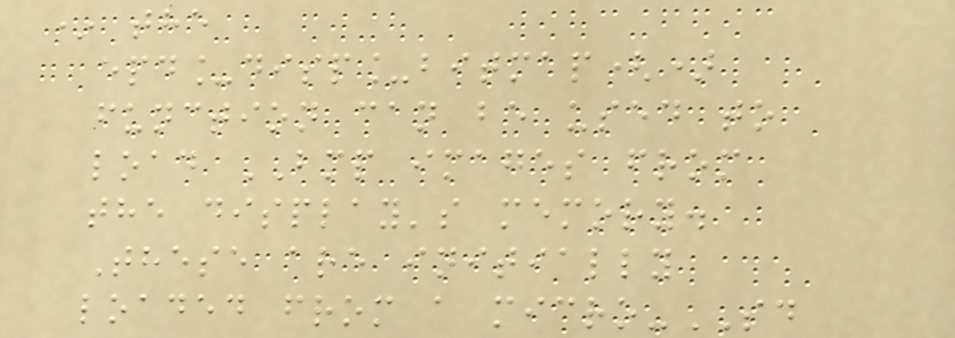* the
epd_disp_bitmap()
function can be used to
load BMP images from
the display's memory.
These are initially
loaded from a micro-SD
